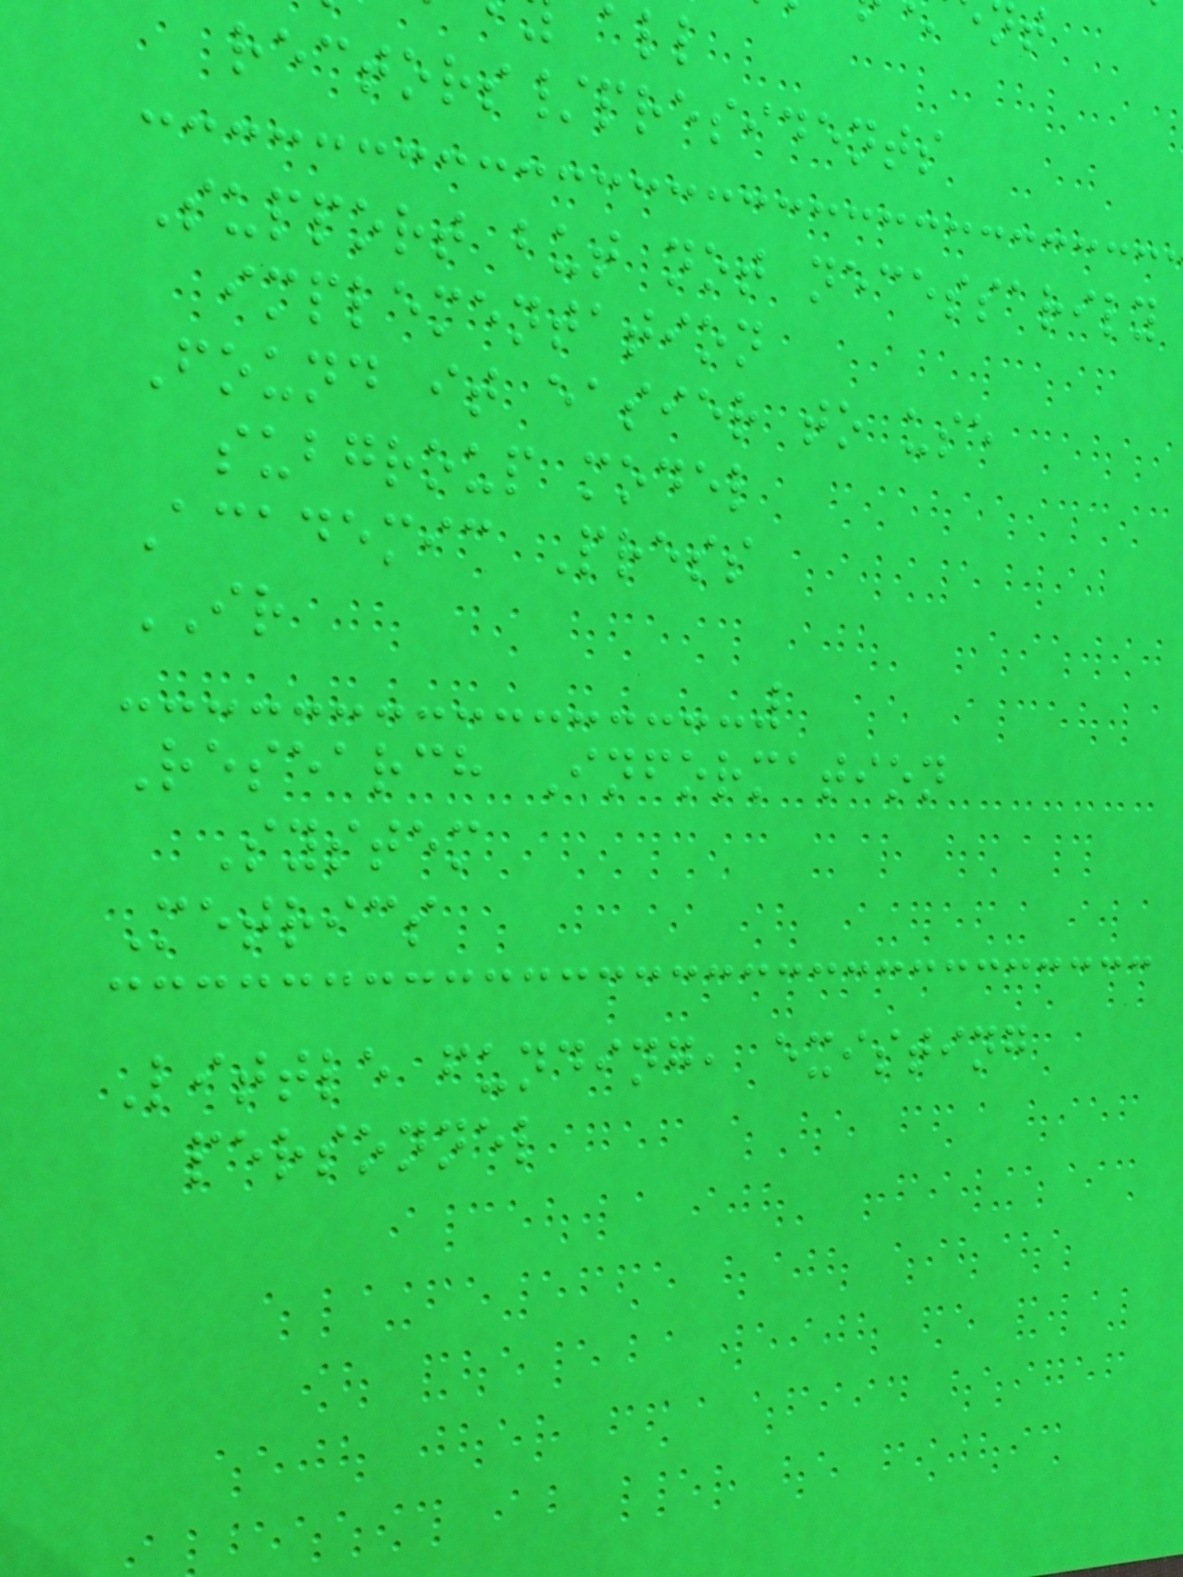rectors/presidents
Support but not necessarily
implementation
Found it easier to use
subgroup model
Academic Press
IR
Research Information
System
Metrics
Little funding, existing
personnel
